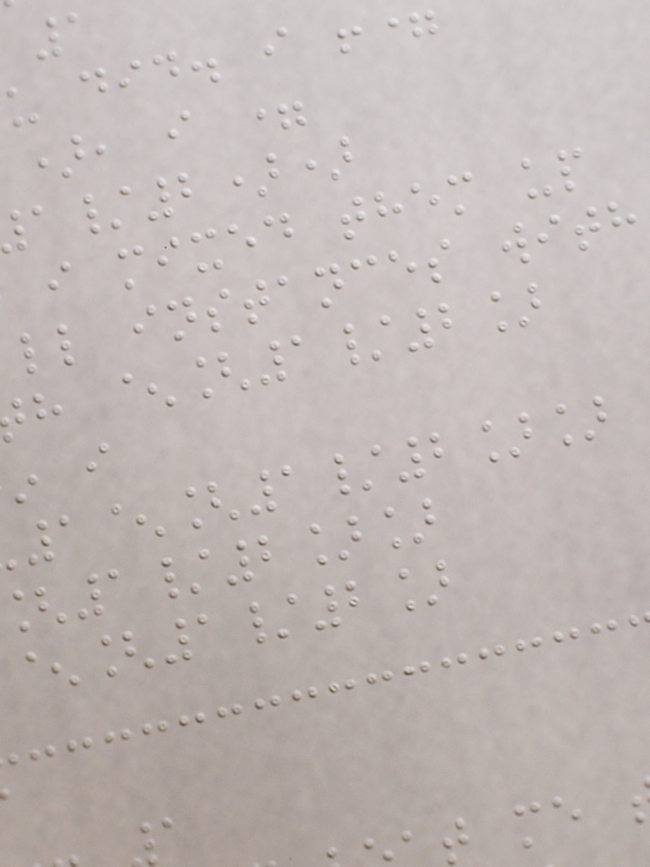u did. i !
), i =
/2))
i mixed them up
ll instances with
h ^[1/2]
1^[1/2]]
1/2]]
^[1/2]
